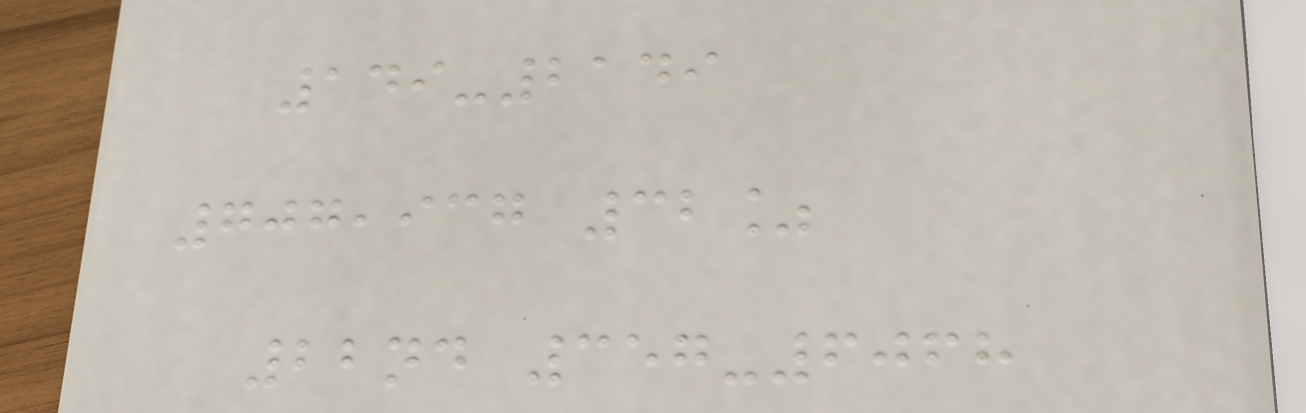149-2149
707,937 32%
22nd 357-6068
